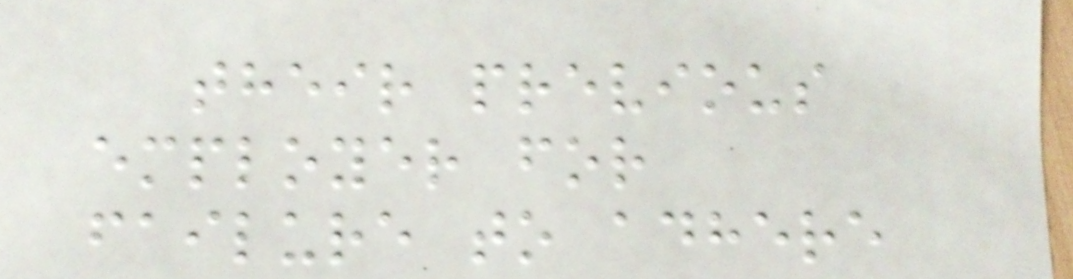their previous
employer for
failure to adhere
